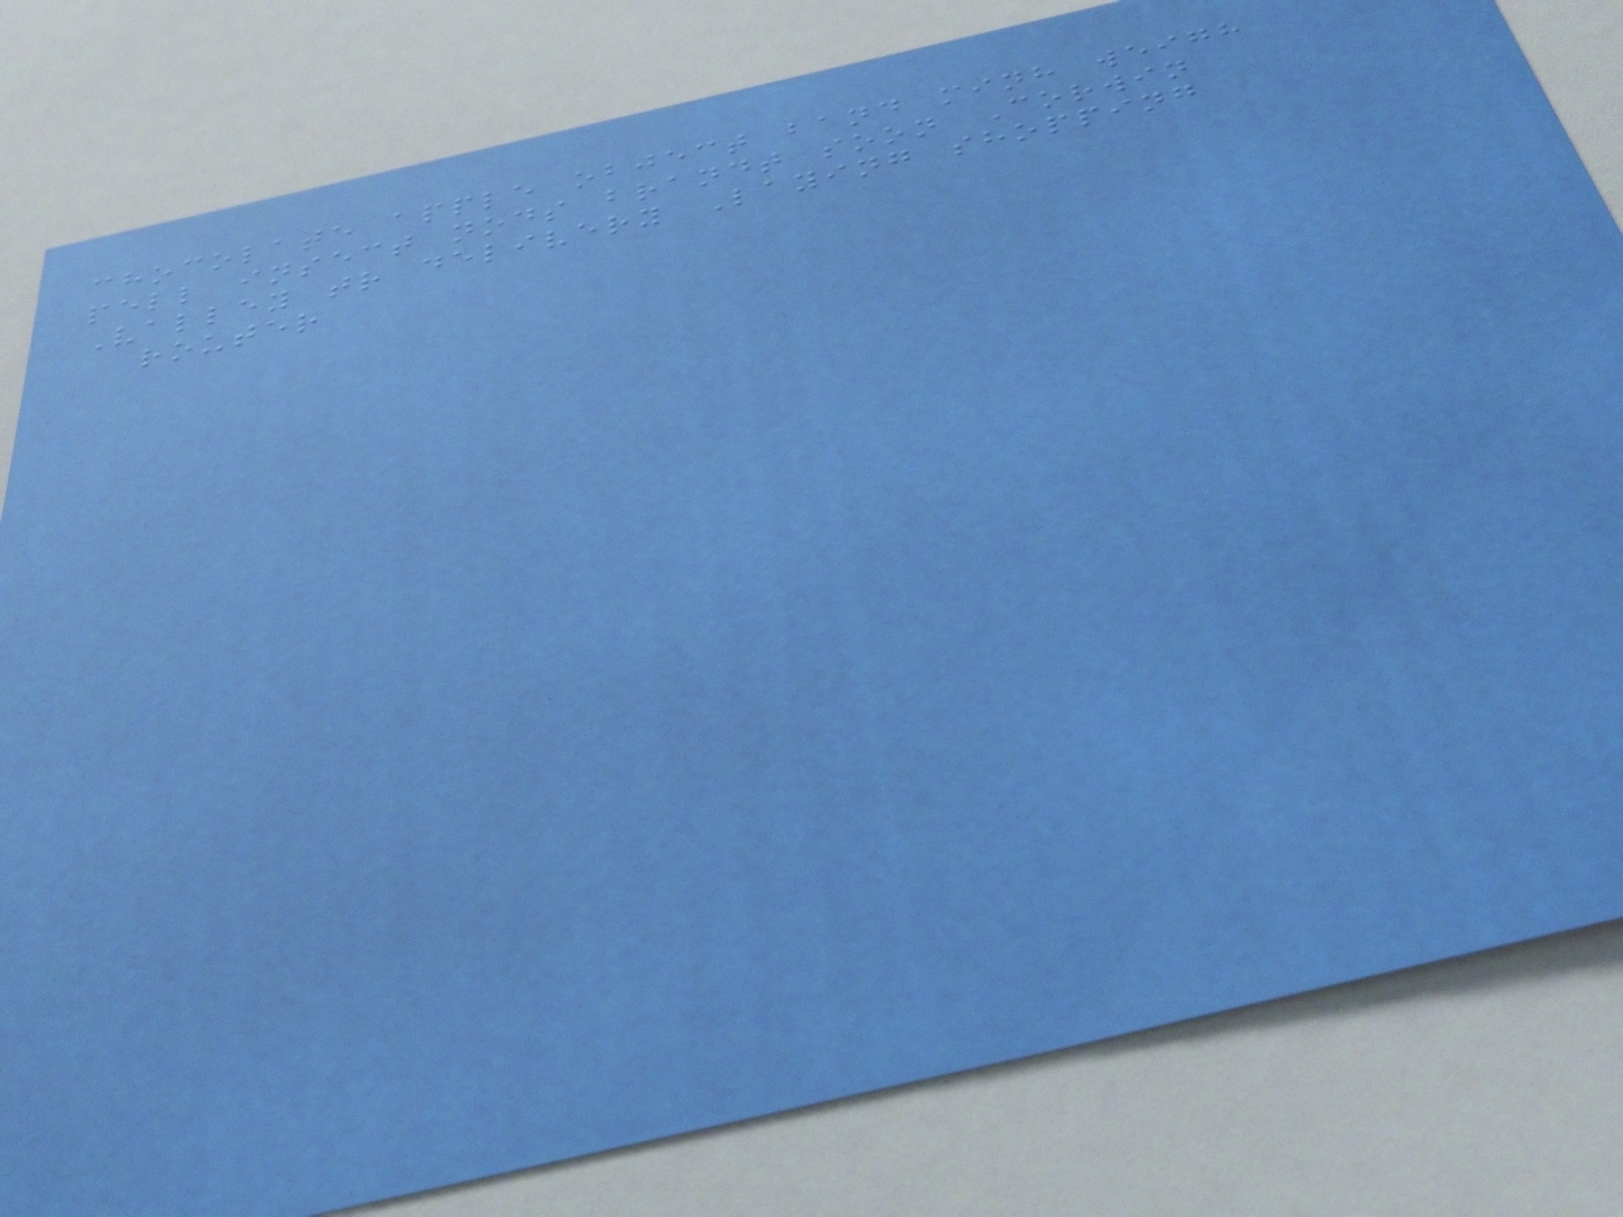chocolate apple object band minh weigh
pell insect nods brandt soon Corwin
Valley tr delivery Laying shopping
router
